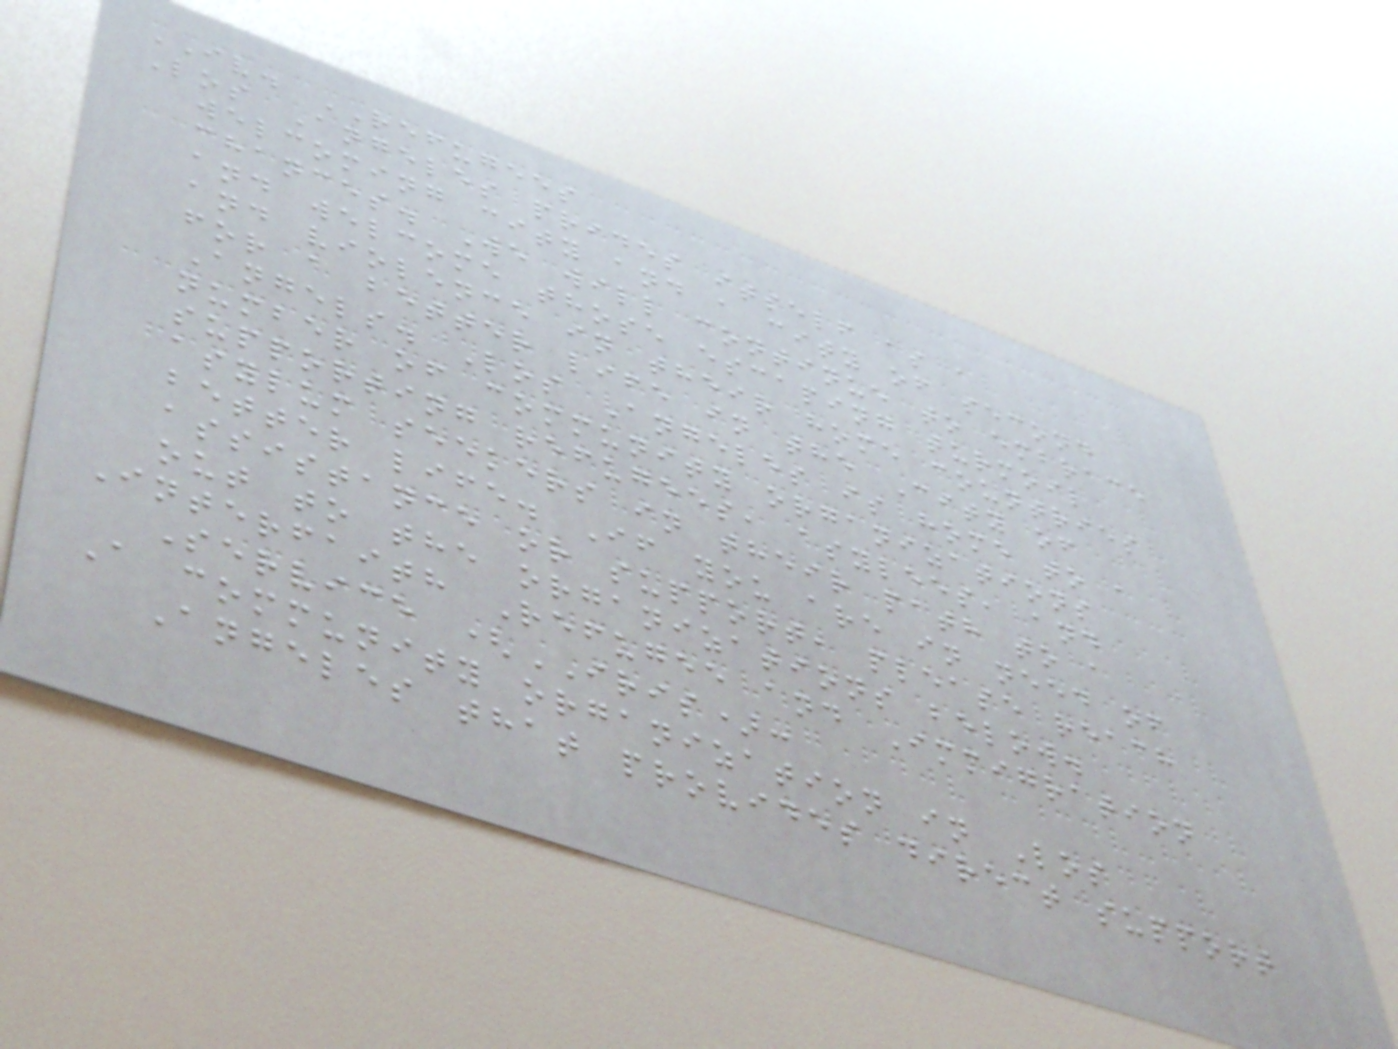IV. REFUGEES
Los Angeles prides itself as a
welcoming city and a city of second
chances. We will continue to embrace
and welcome those escaping turmoil
and violence in their home countries
for a better life in the City of
Angels. Los Angeles is home to a
number of community organizations
supporting refugees, asylees, and
asylum seekers in their path to a
better life. If you are in need of
assistance or support, please reach
out to the organizations below.
Interfaith Refugee and Immigration
Service (IRIS):
A community organization in Los
Angeles that provides direct support
